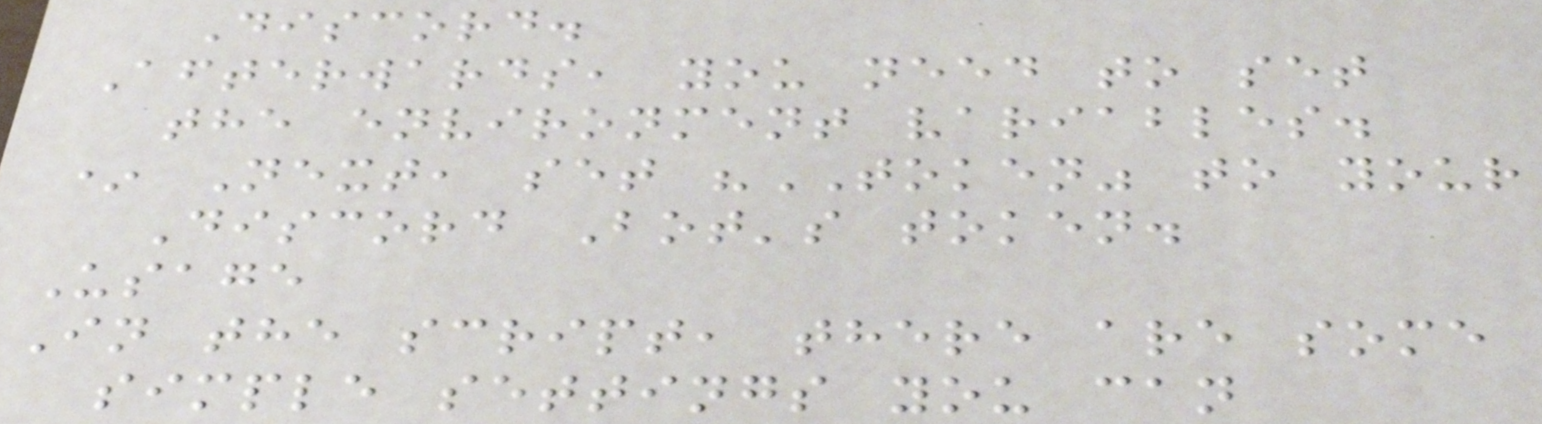Discord.
Afterwards, you need to set
the environment variables.
* Next, set "TOKEN" to your
Discord Bot's token.
Usage
In the script, there are some
simple settings you can
